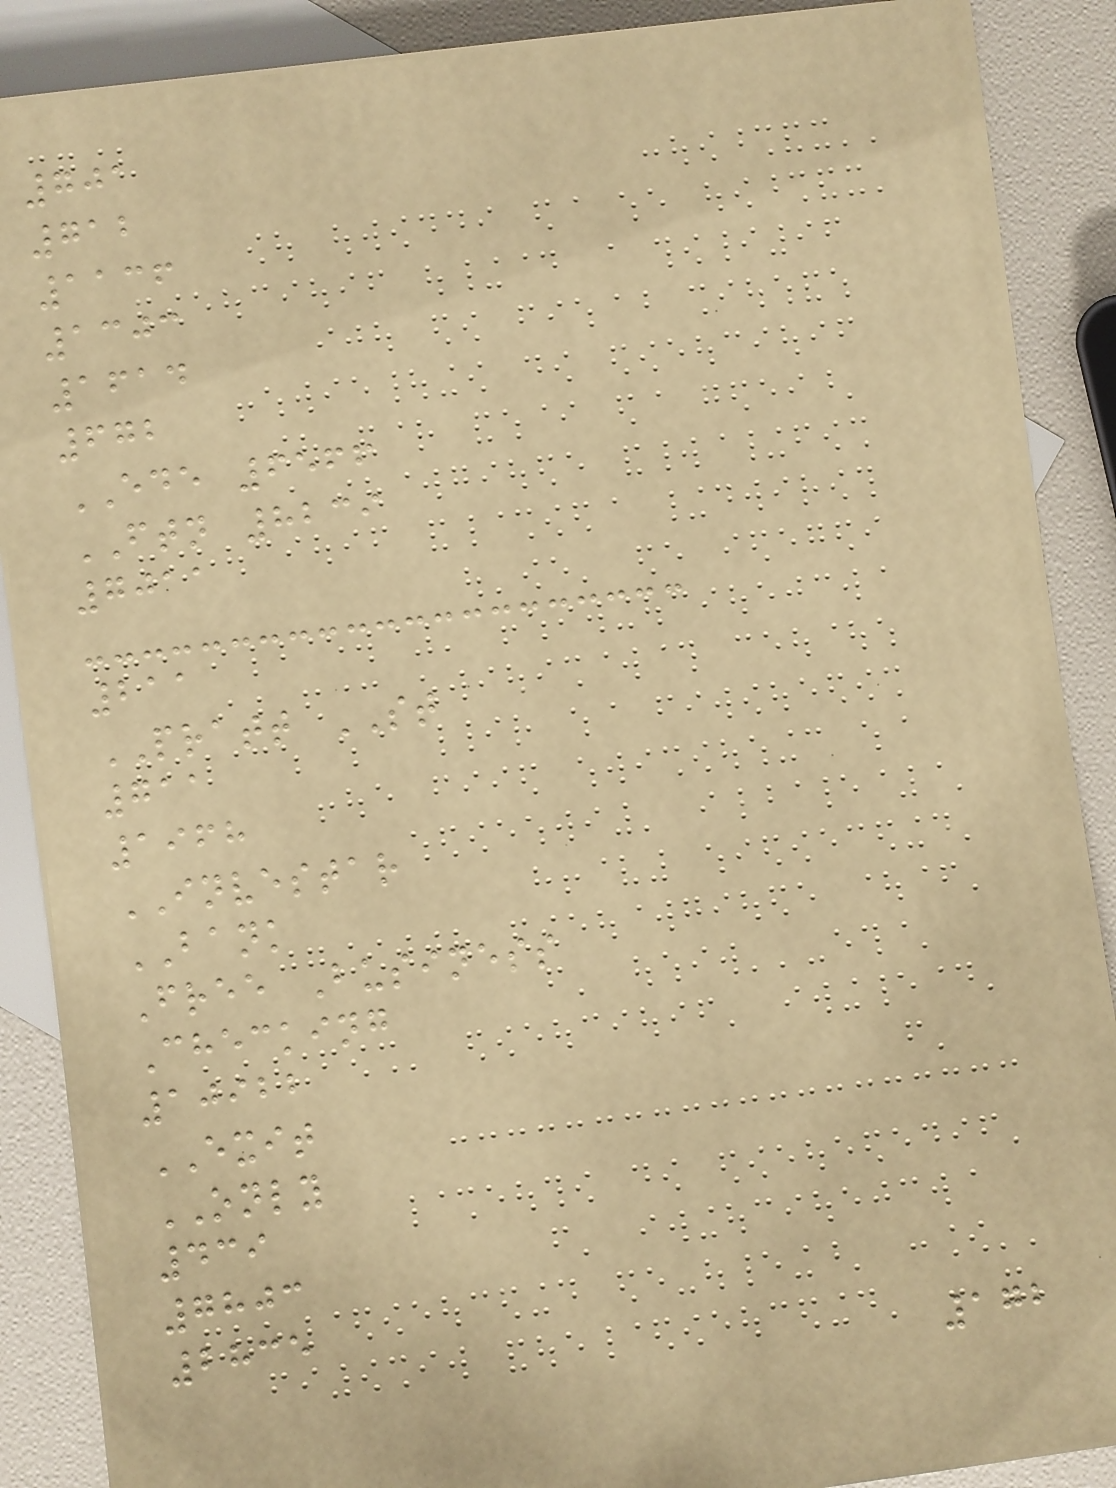701
712
1136
1303
1614
672
EDE 6566
FTN 8239
7011
211
PRATT ST
711
1968
INVESTAR
BANK
Free Business
Checking
10922
EXIT
ONLY
439
7803
2835
172
